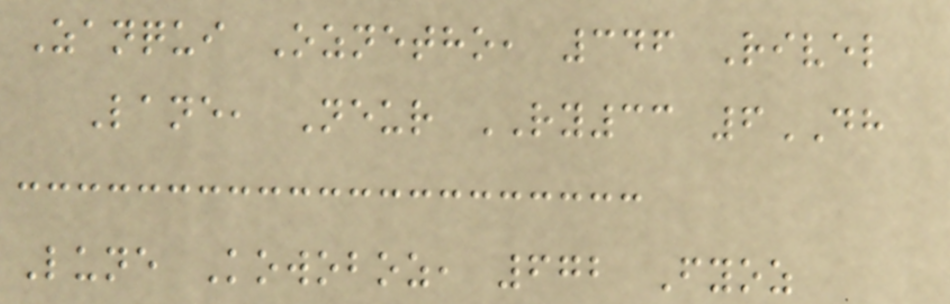Zanqui Oznetho, 346 Rivel
Lane, Neur RY33 6DH
Lune Kowoboz, 672 Fyoz
